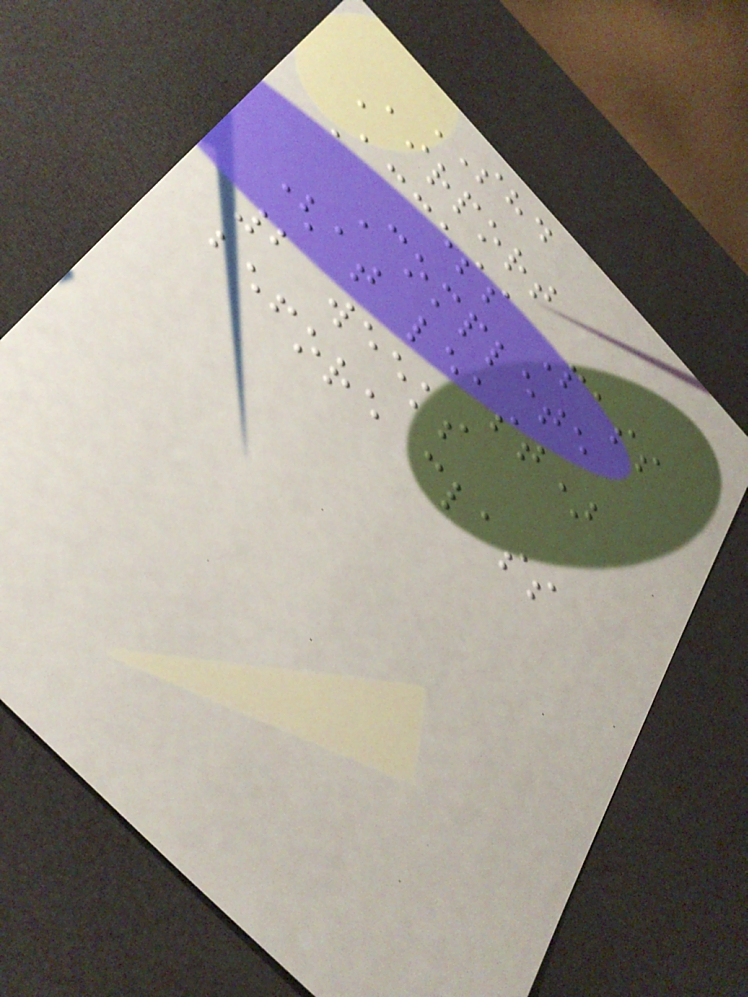SHD
Airport
Access Pass
Complete
(at least)
2 weeks
before class
